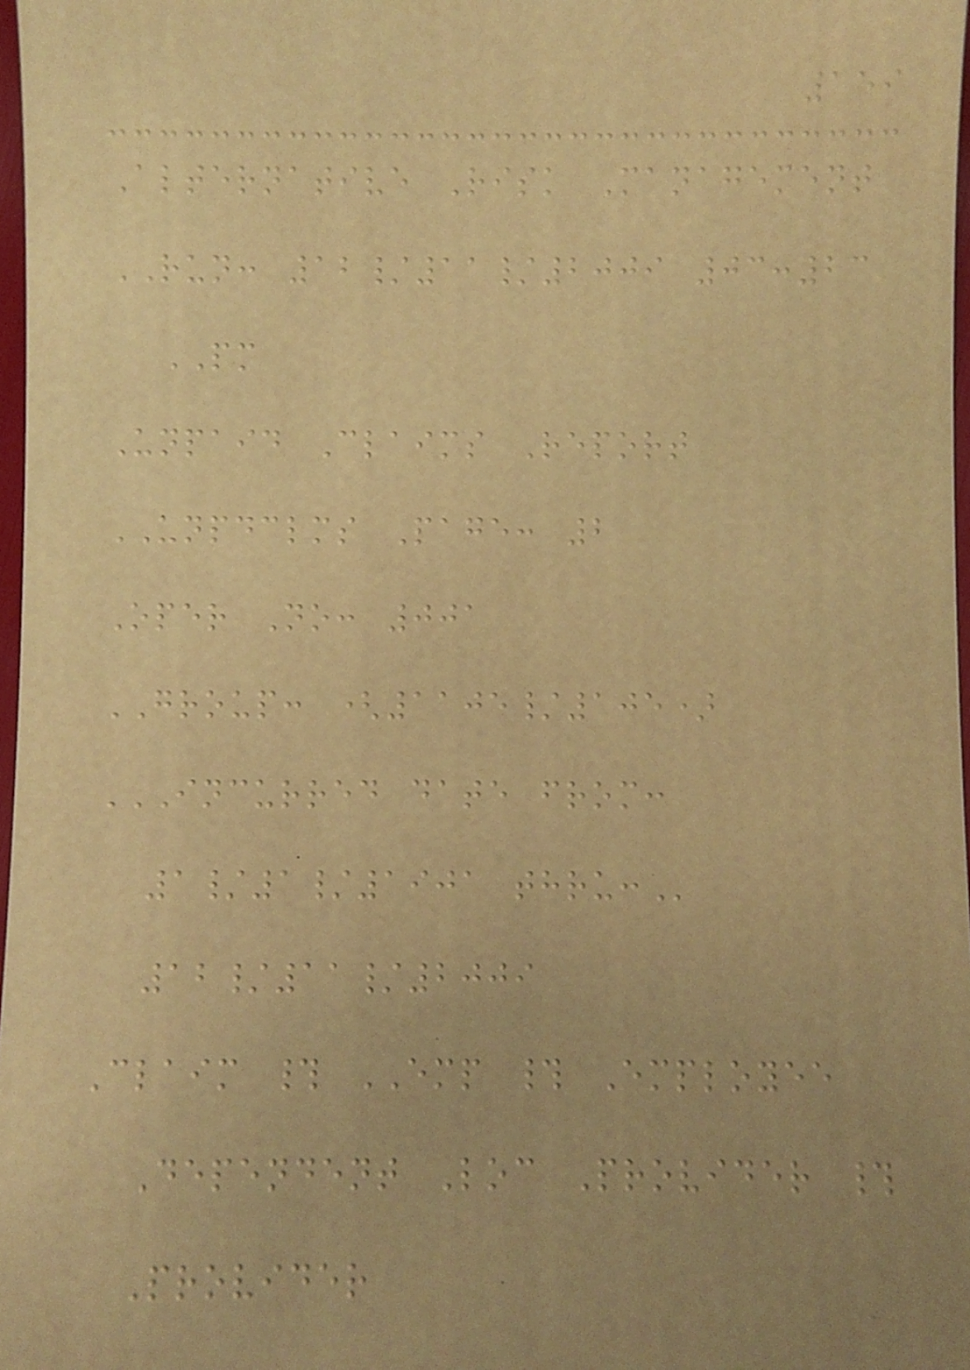159
Alternative Risk Management
RUN: 12/11/2009 03:23
PM
Unpaid Claims Report
UNPDCLMS Page: 2
Oper No: 001
GROUP: (1105/105)
INCURRED DATE FROM:
1/1/1901 THRU:
12/11/2009
Claim # EMP # Employee
Dependent Loc Provider #
Provider
